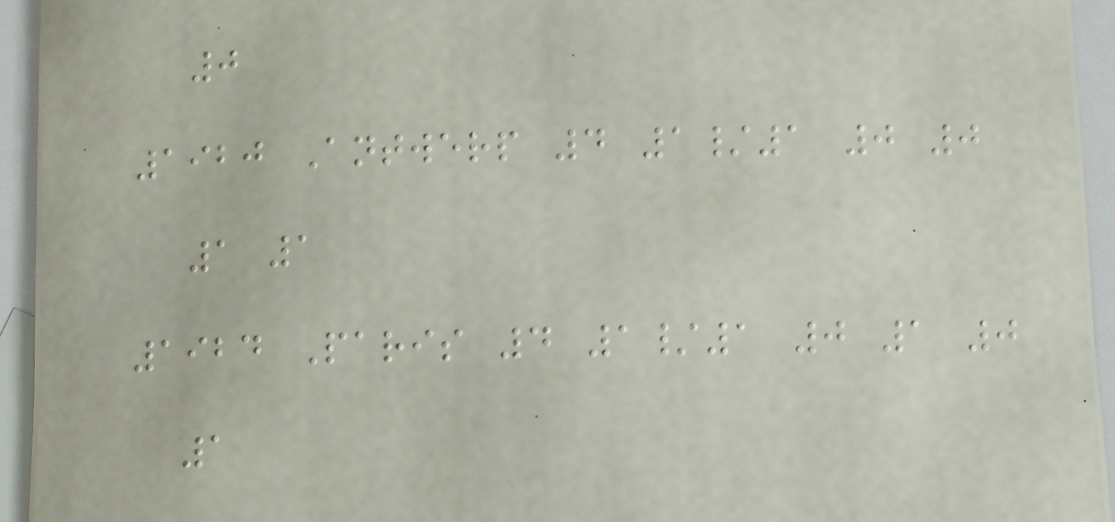0
1920 Antwerp 4 1/1 0 0
1 1
1924 Paris 4 1/1 0 1 0
1
